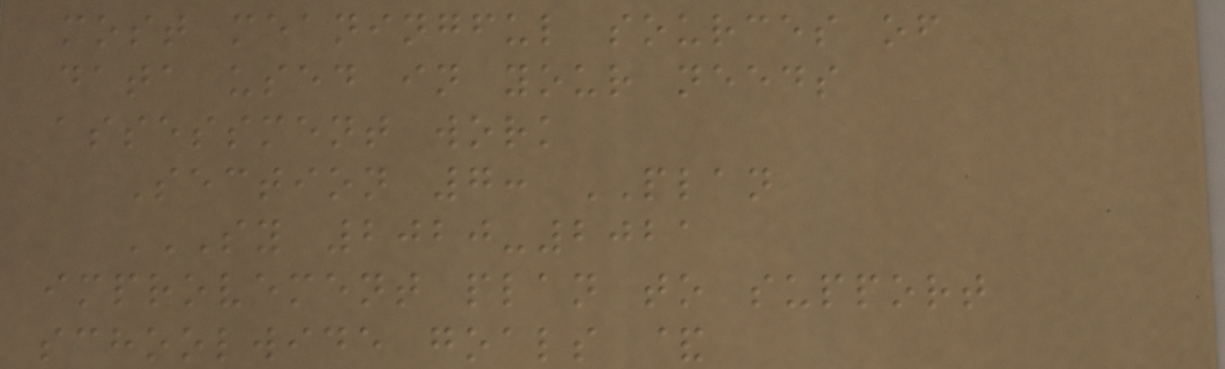most meaningful sources of
data used in your needs
assessment work
Section 7: PLAN
SY 2020-2021
IMPROVEMENT PLAN TO SUPPORT
SCHOOLWIDE GOALS &
